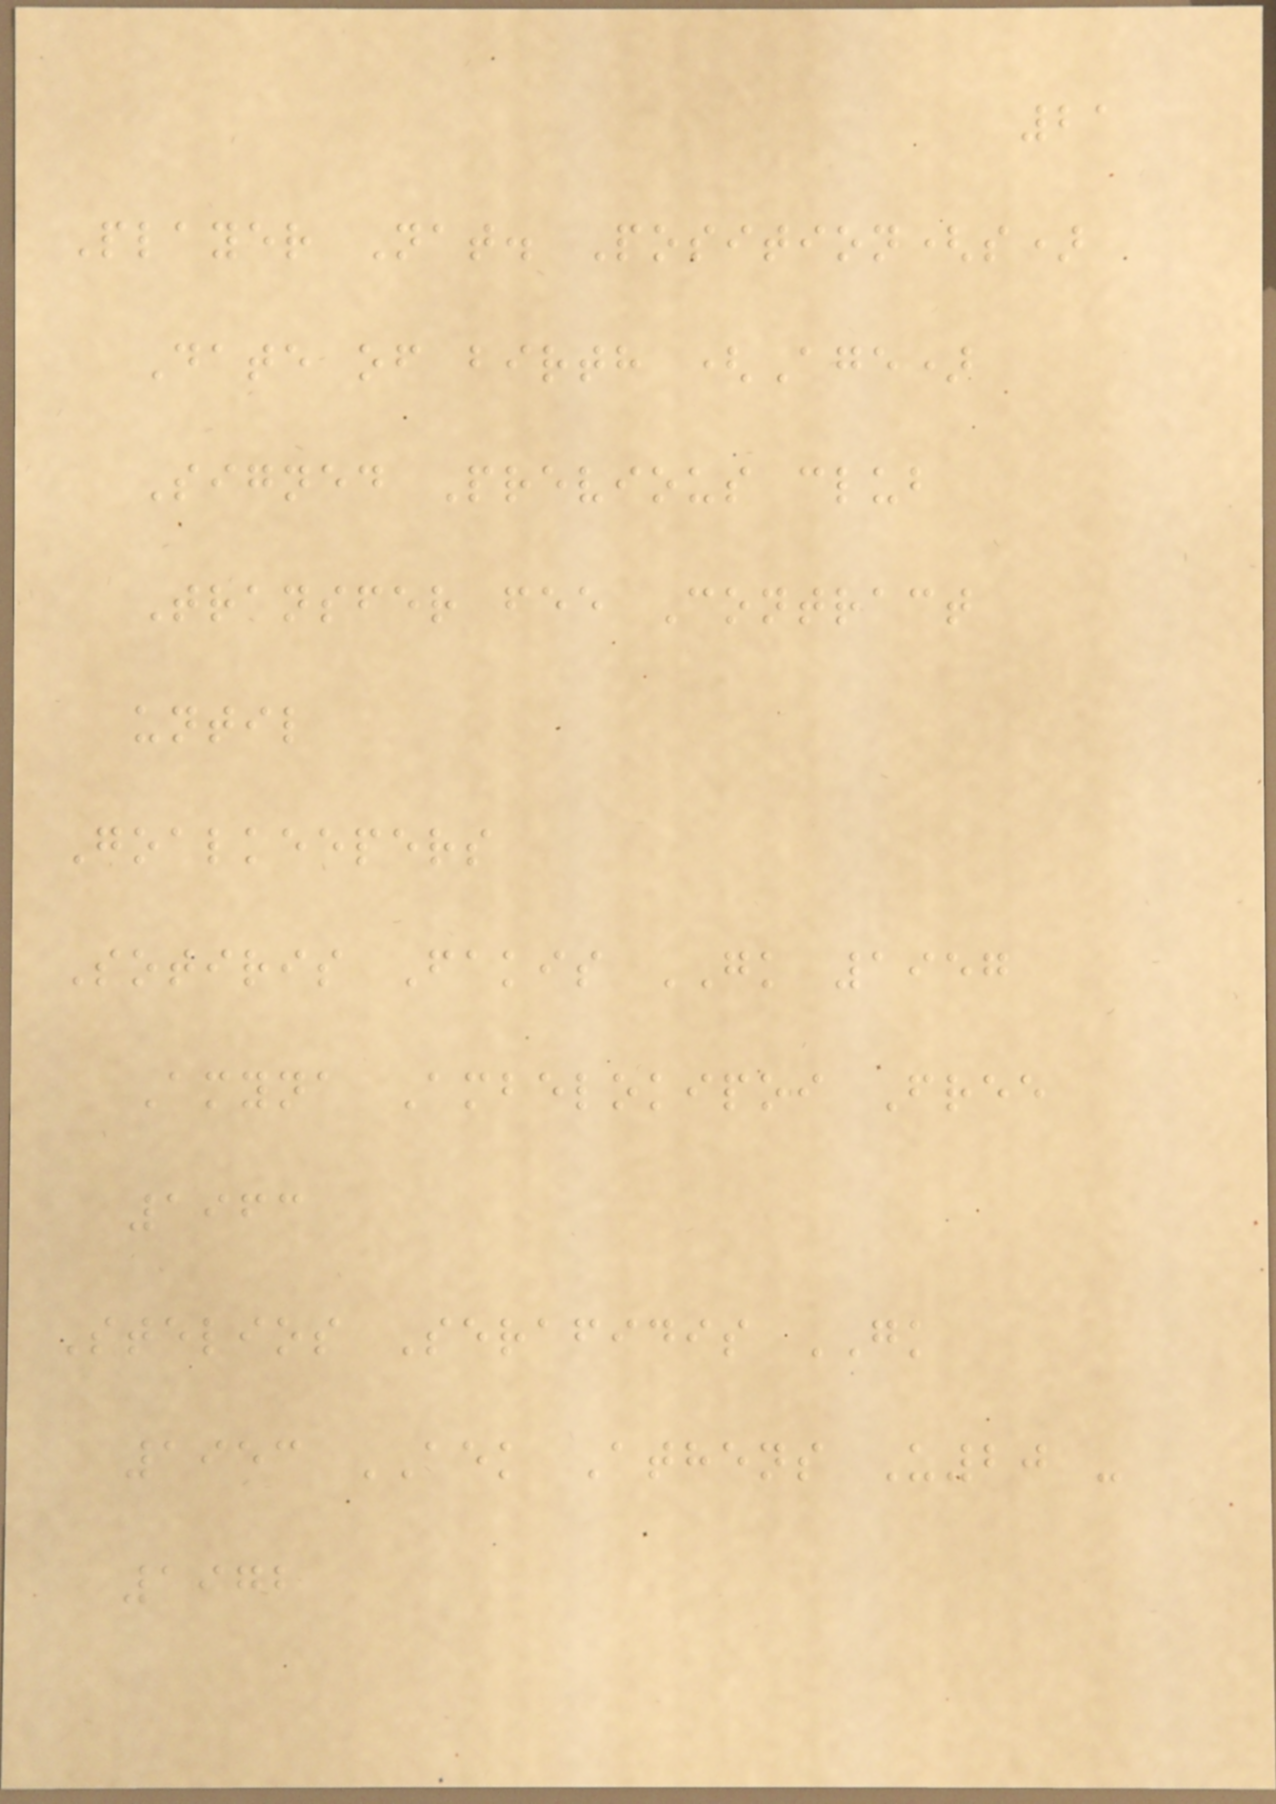21
Player Nat. Position(s)
Date of birth (Age)
Signed Previous club
Transfer fee Contract
until
Goalkeepers
Sotiris Fakis GK 1957
Amyna Ambelokipoi Free
1963
Stelios Serafidis GK
1953 AEK Athens U20 -
1972
